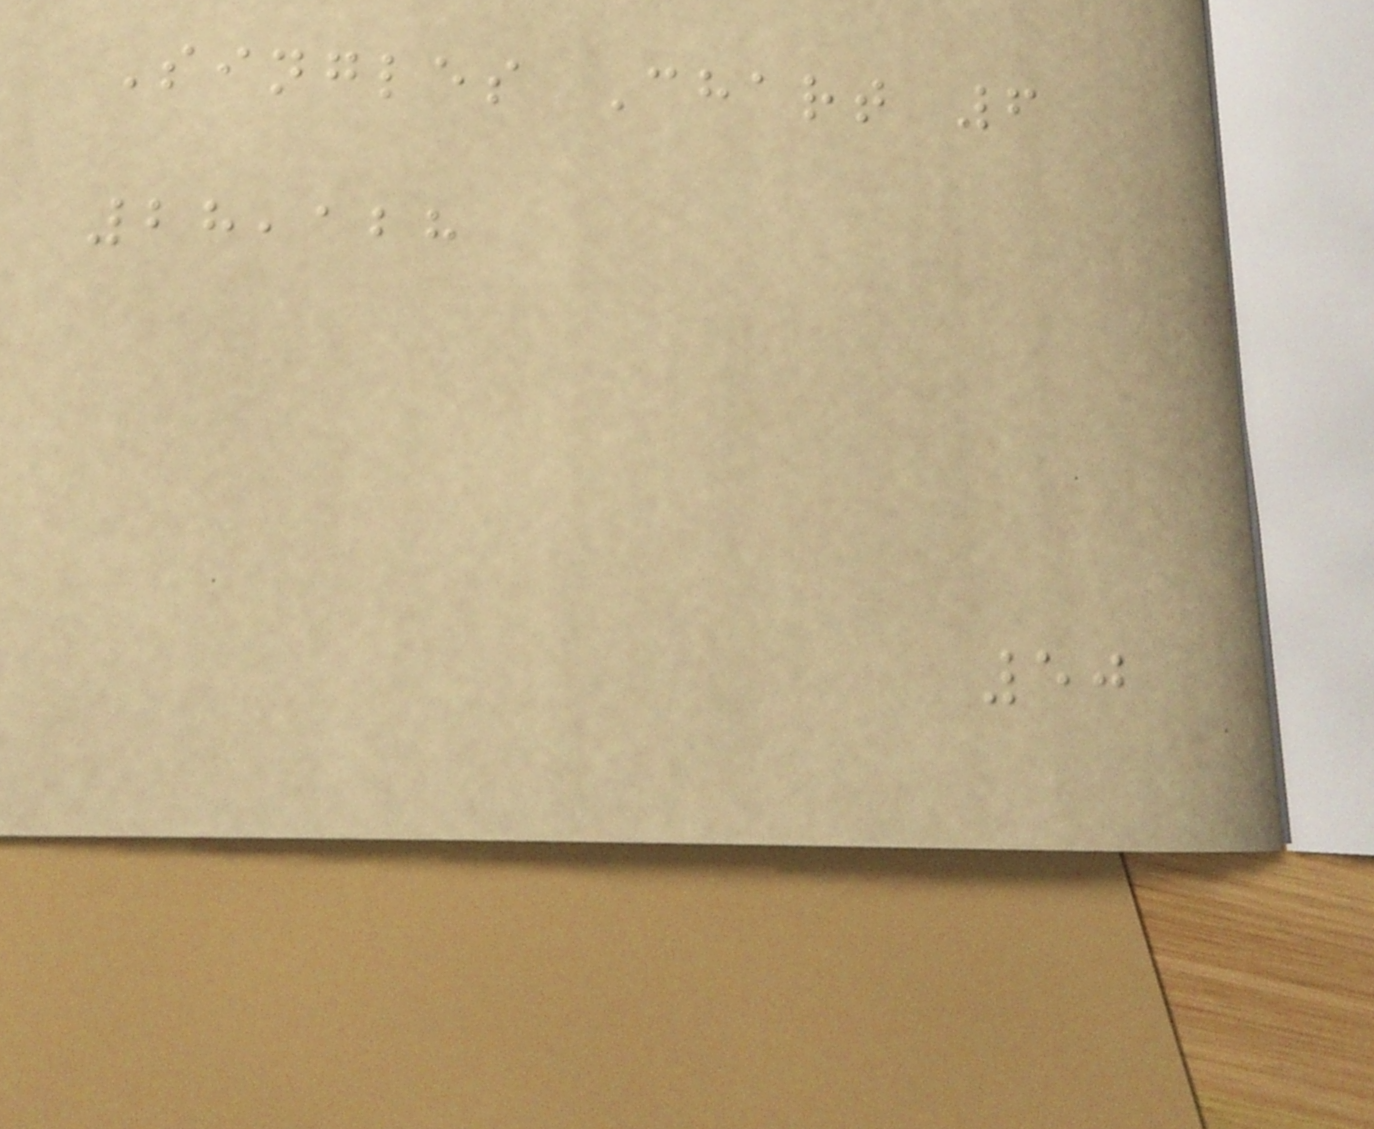Singles Chart 6
28,128
50
